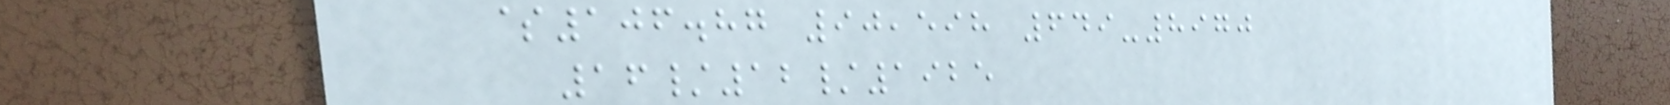$106.87 90,598 649-8970
16/12/1925
